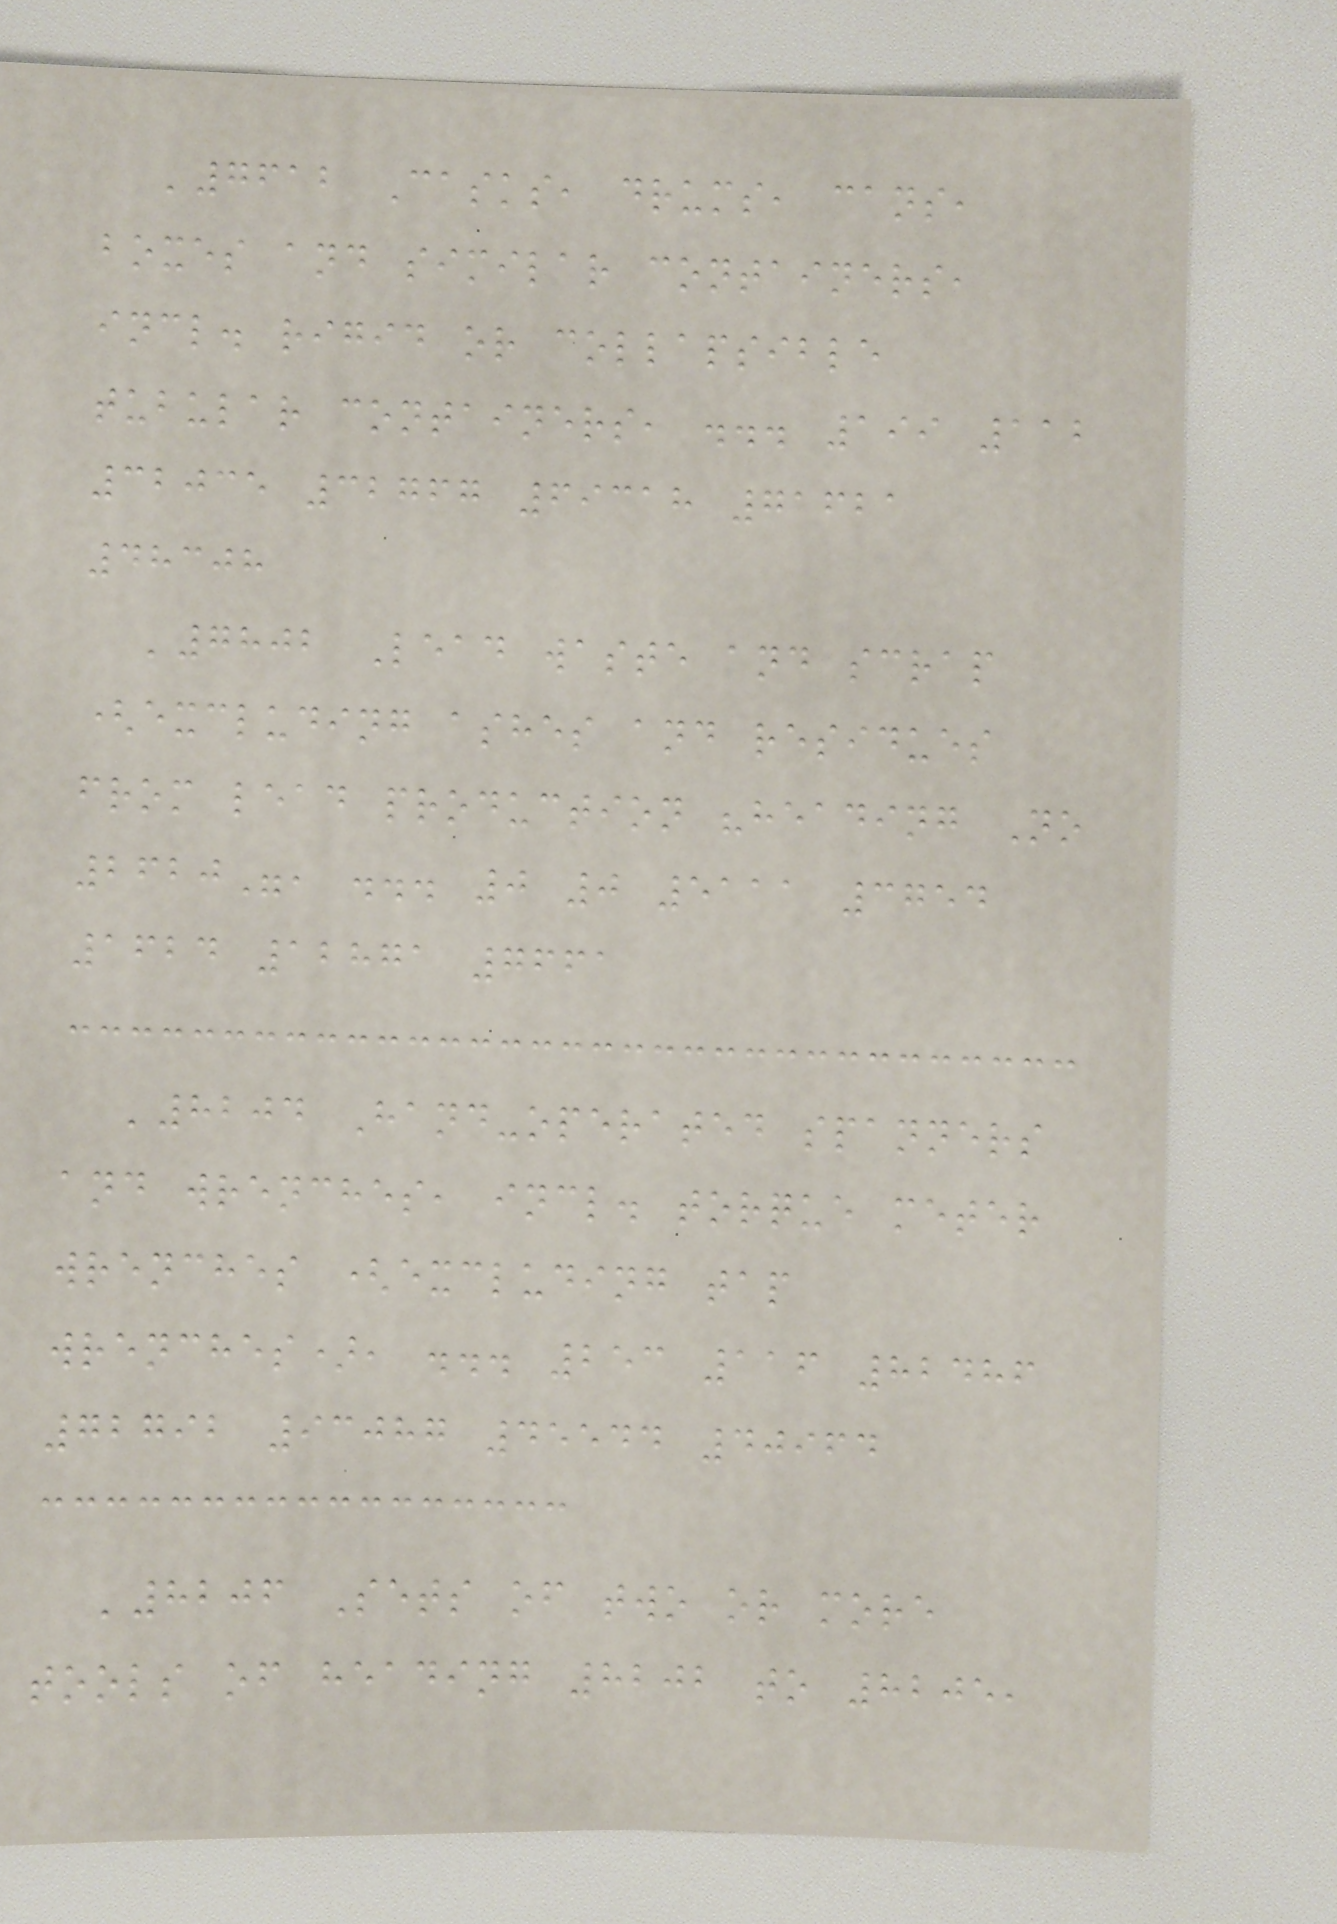'7612 Casks, drums, cans,
boxes and similar containers,
incl. rigid or collapsible
tubular containers, ... 199 112
32035 32767 69318 71621
48308
'7802 Lead waste and scrap
(excluding ashes and residues
from lead production "heading No
2620", ... 0 0 5111 3754
1624 12871 7661
'8204 Hand-operated spanners
and wrenches, incl. torque meter
wrenches (excluding tap
wrenches), ... 253 116 82486
72792 93087 45544 40964
'8206 Sets of two or more
tools of heading 8202 to 8205,
